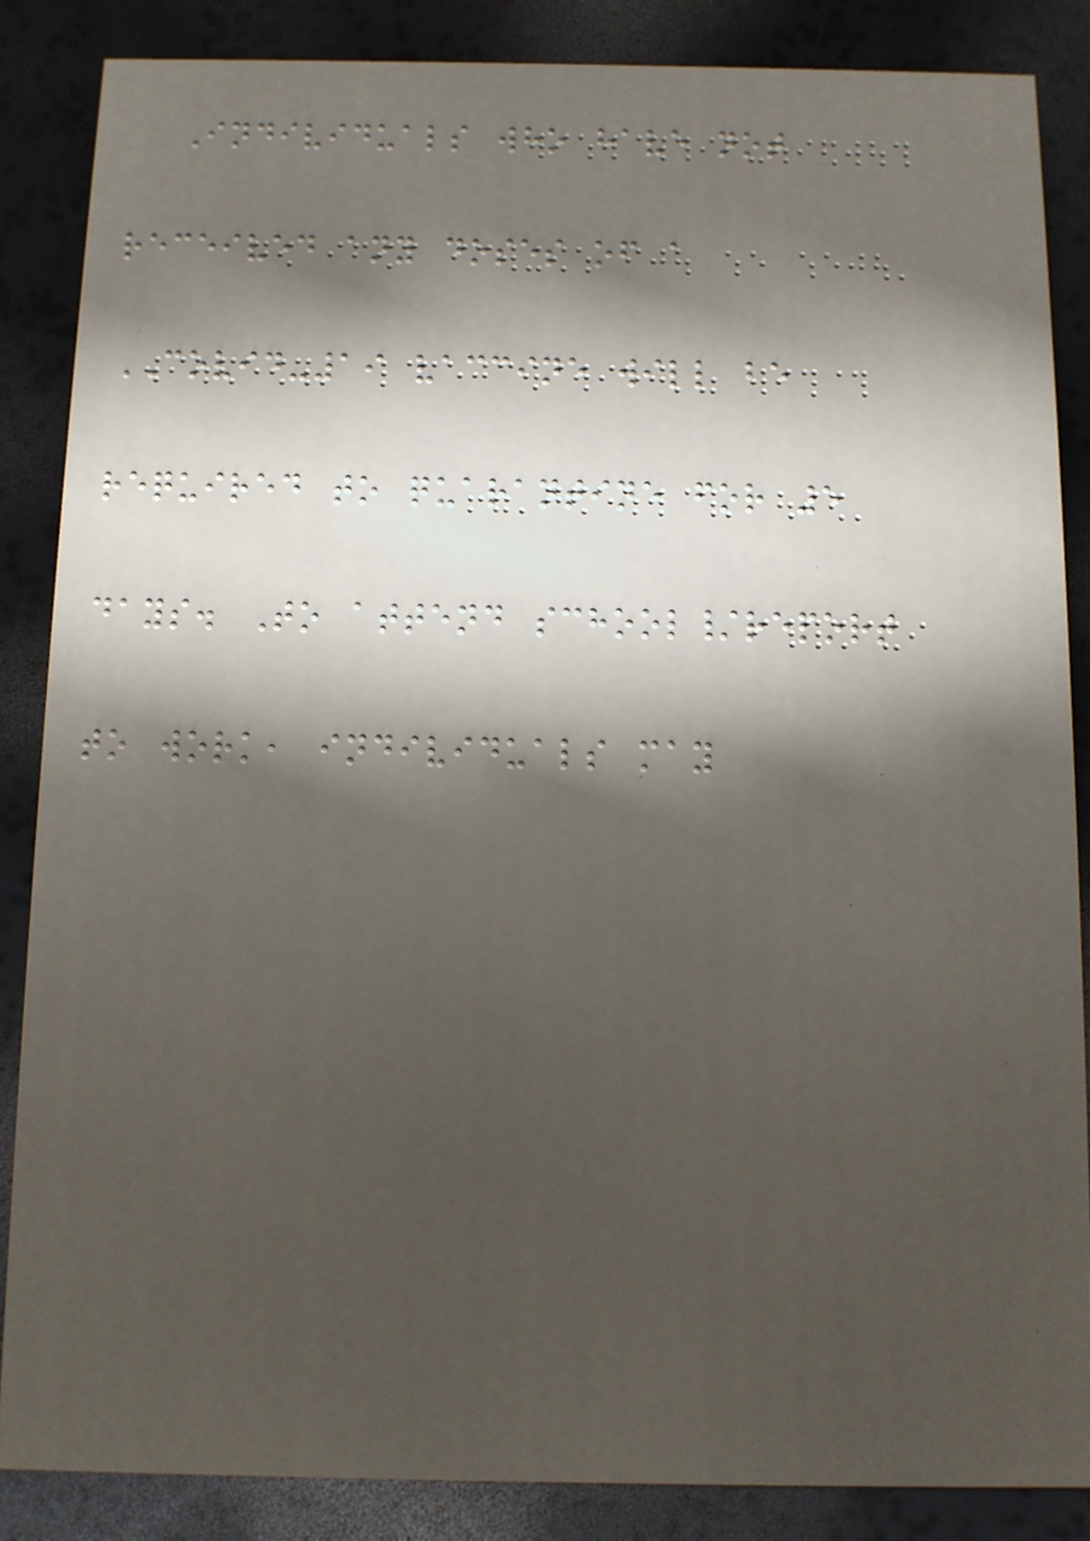Individuals who have not
received any doses of a
COVID-19 vaccine will be
required to quarantine for 5
days. To attend school/report
to work, individuals may
